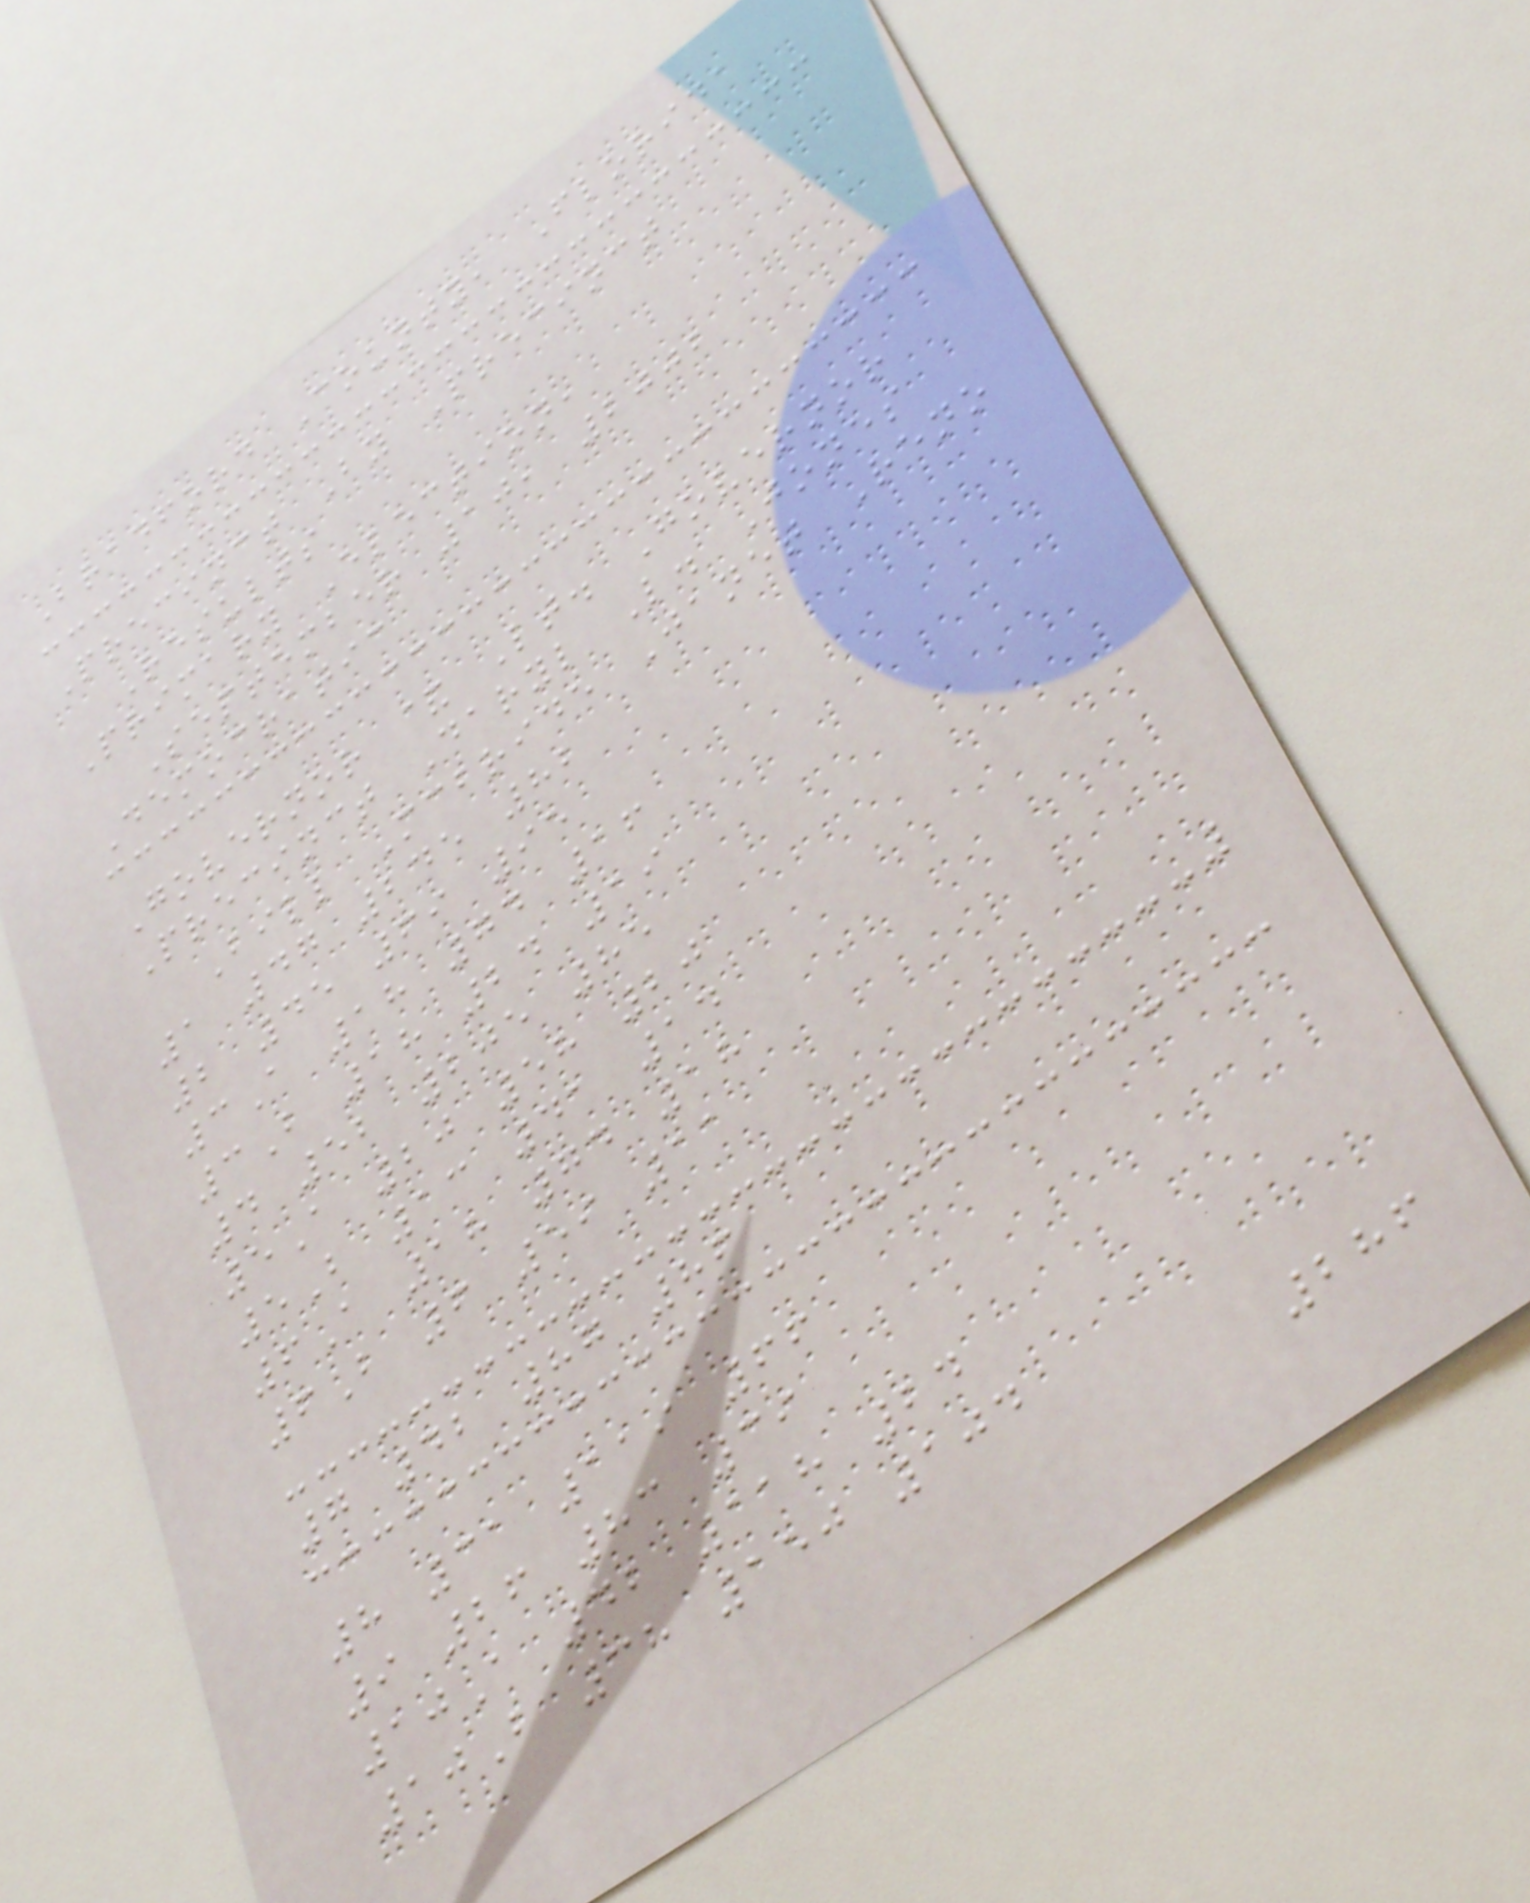Bradford County, Florida
Precinct By Precinct
Results
Primary Election,
September 10, 2002
Democratic
Governor & Lt. Governor
Precinct Daryl L. Jones
Bill Mcbride Janet Reno
1 47 245 82
2 45 69 95
3A 18 74 16
3B 18 24 19
4 52 205 85
5A 20 58 20
5B 13 41 14
6A 18 74 18
6B 6 59 11
7 42 87 86
8 31 119 66
9 26 83 39
10A 42 118 24
10B 38 150 104
286
